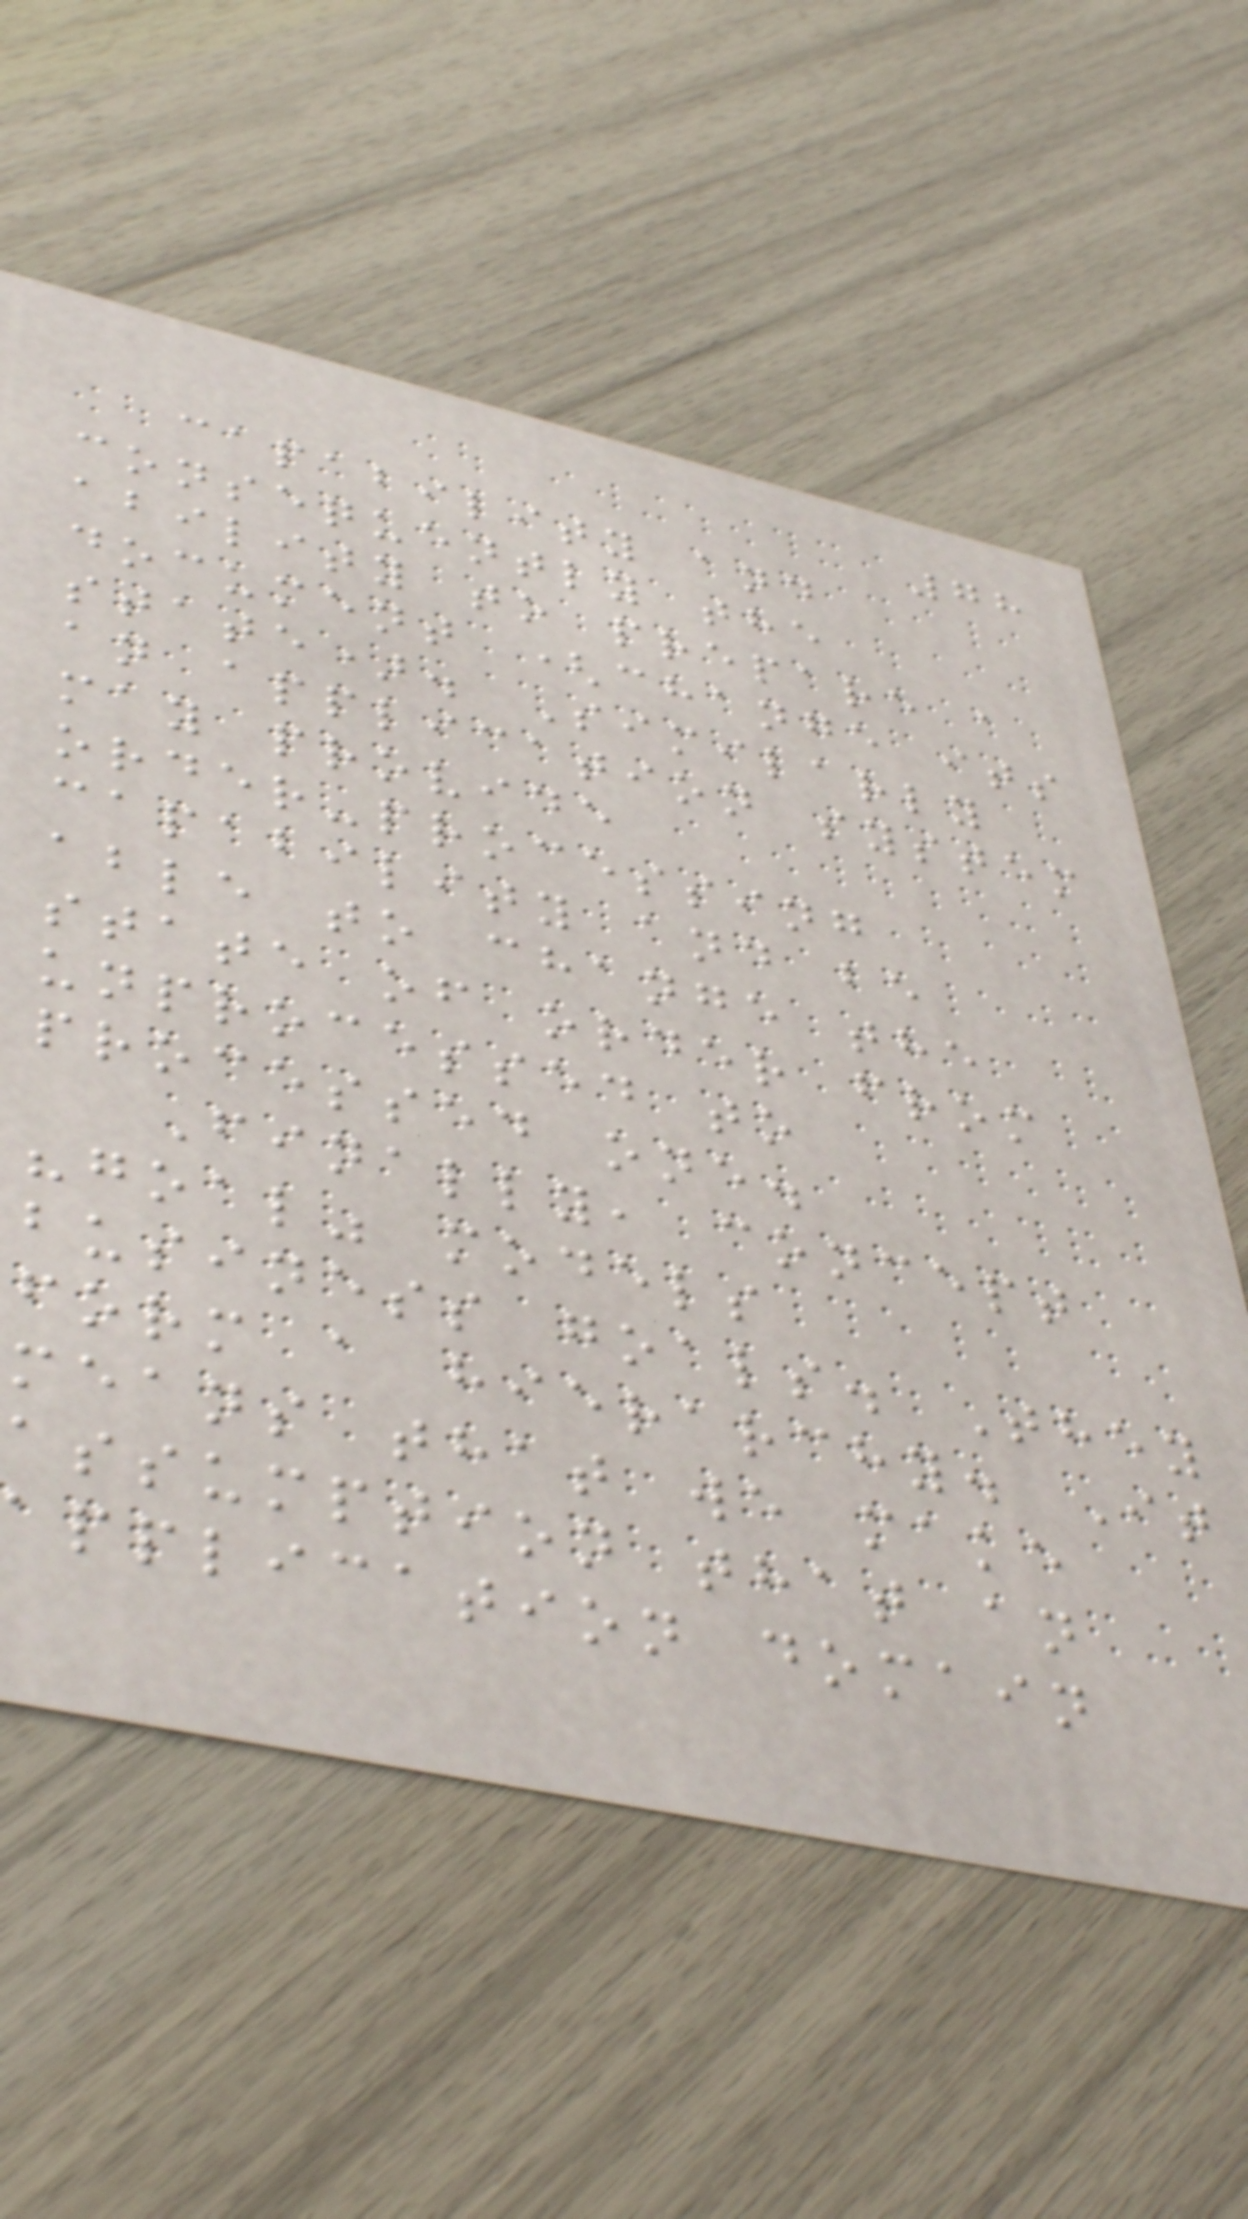78
capability and
consequently the
ability to prepare a
document (change its
state). Similarly
an application system
may provide
order-processing
capability and be
able to change the
state of order from
unprocessed to
processed one.
Finally, concept
"goal" models
business goals. They
form a hierarchy. It
means that we make
assumption that an
application domain
